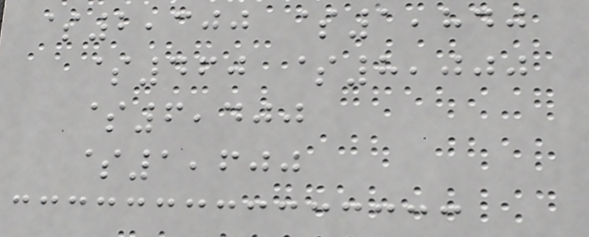$2,300 $1,840
$460 $8,000
$6,400
$1,600
